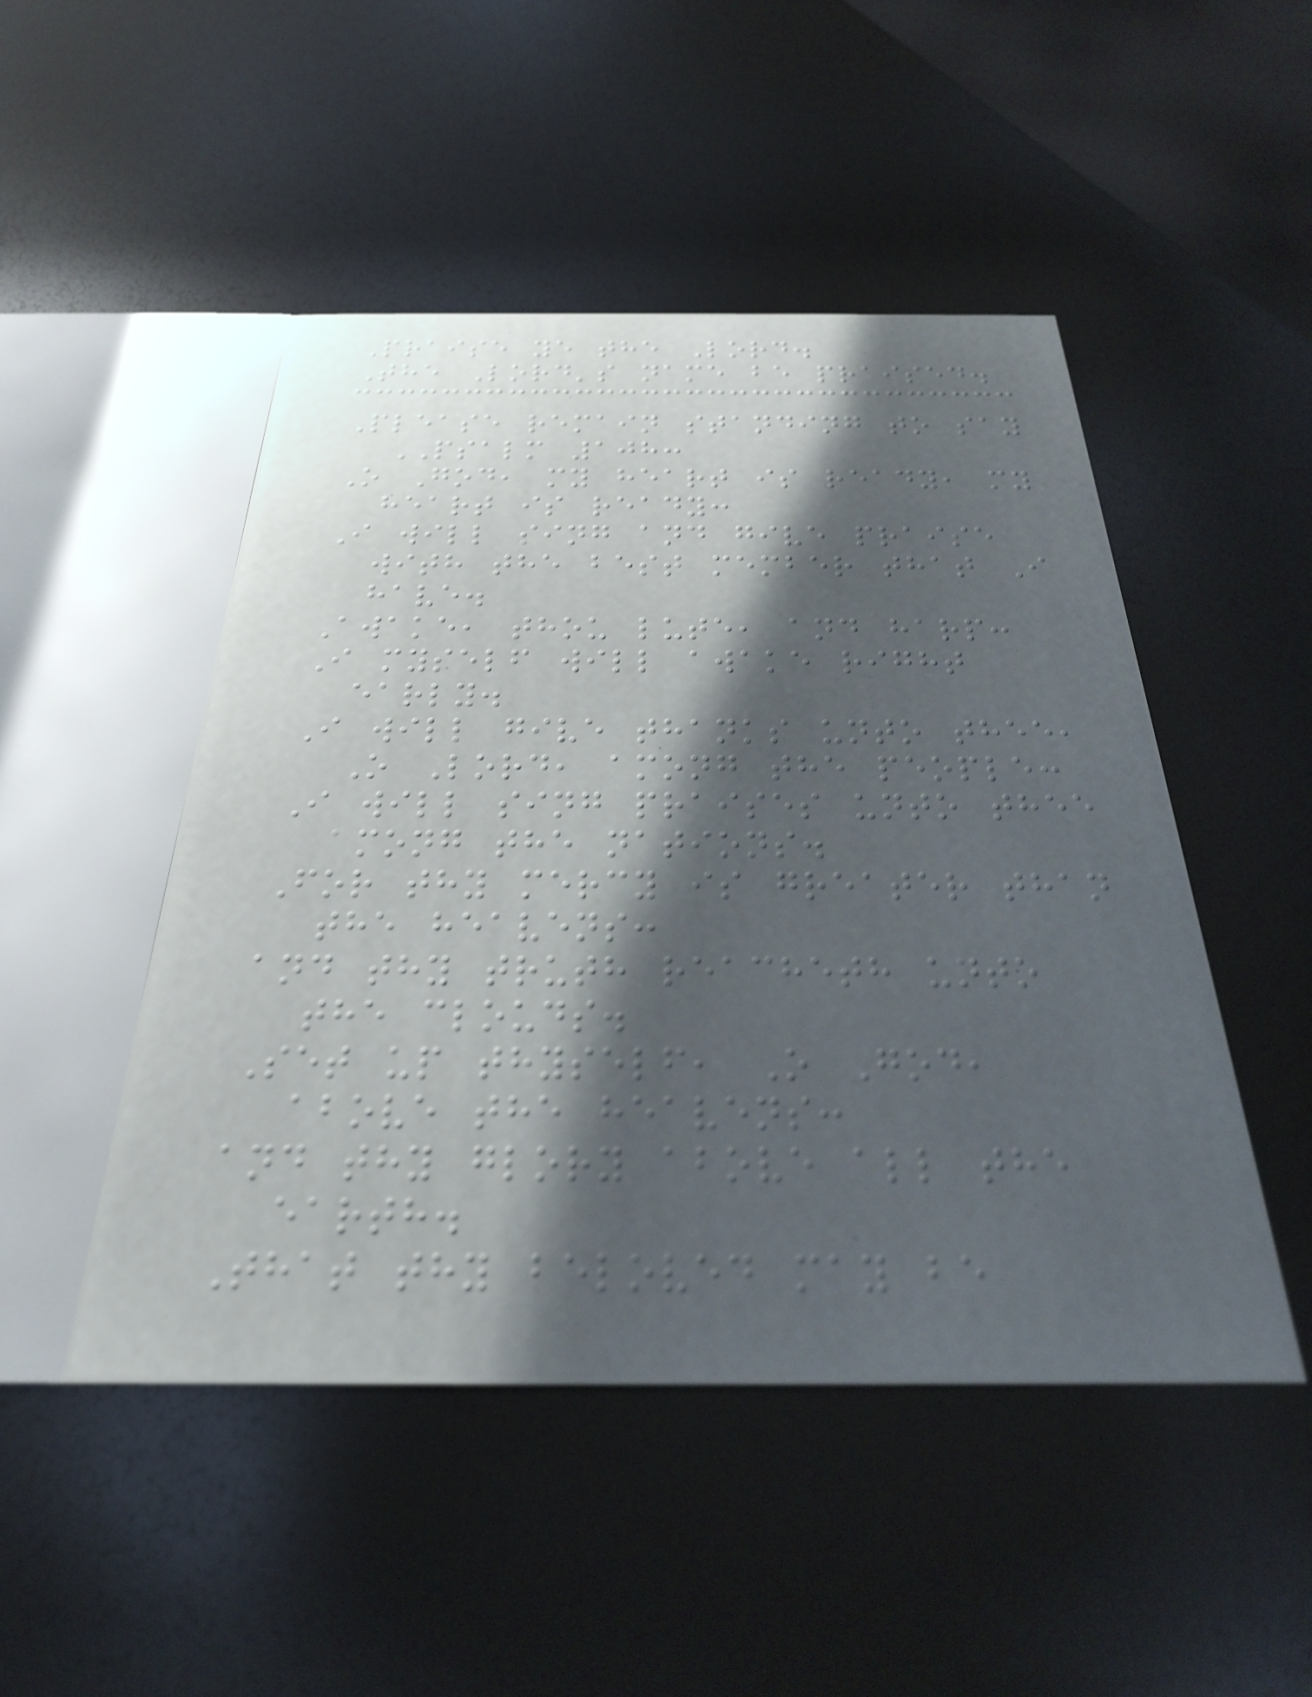Praise ye the Lord.
The Lord's name be praised.
Please remain standing to say
PSALM 108:
O God, my heart is ready, my
heart is ready:
I will sing and give praise
with the best member that I
have.
Awake, thou lute, and harp:
I myself will awake right
early.
I will give thanks unto thee,
O Lord, among the people:
I will sing praises unto thee
among the nations.
For thy mercy is greater than
the heavens:
and thy truth reacheth unto
the clouds.
Set up thyself, O God,
above the heavens:
and thy glory above all the
earth.
That thy beloved may be
